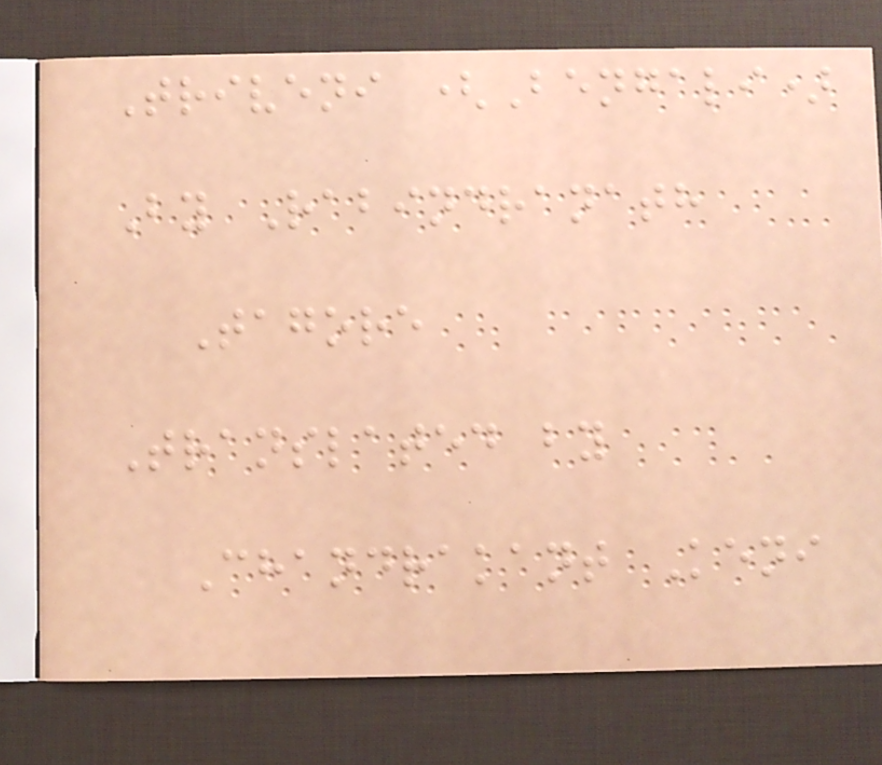Triveni (Bengali)
By Rabindranath
Tagore
Translated by
Chandrakant Keni
